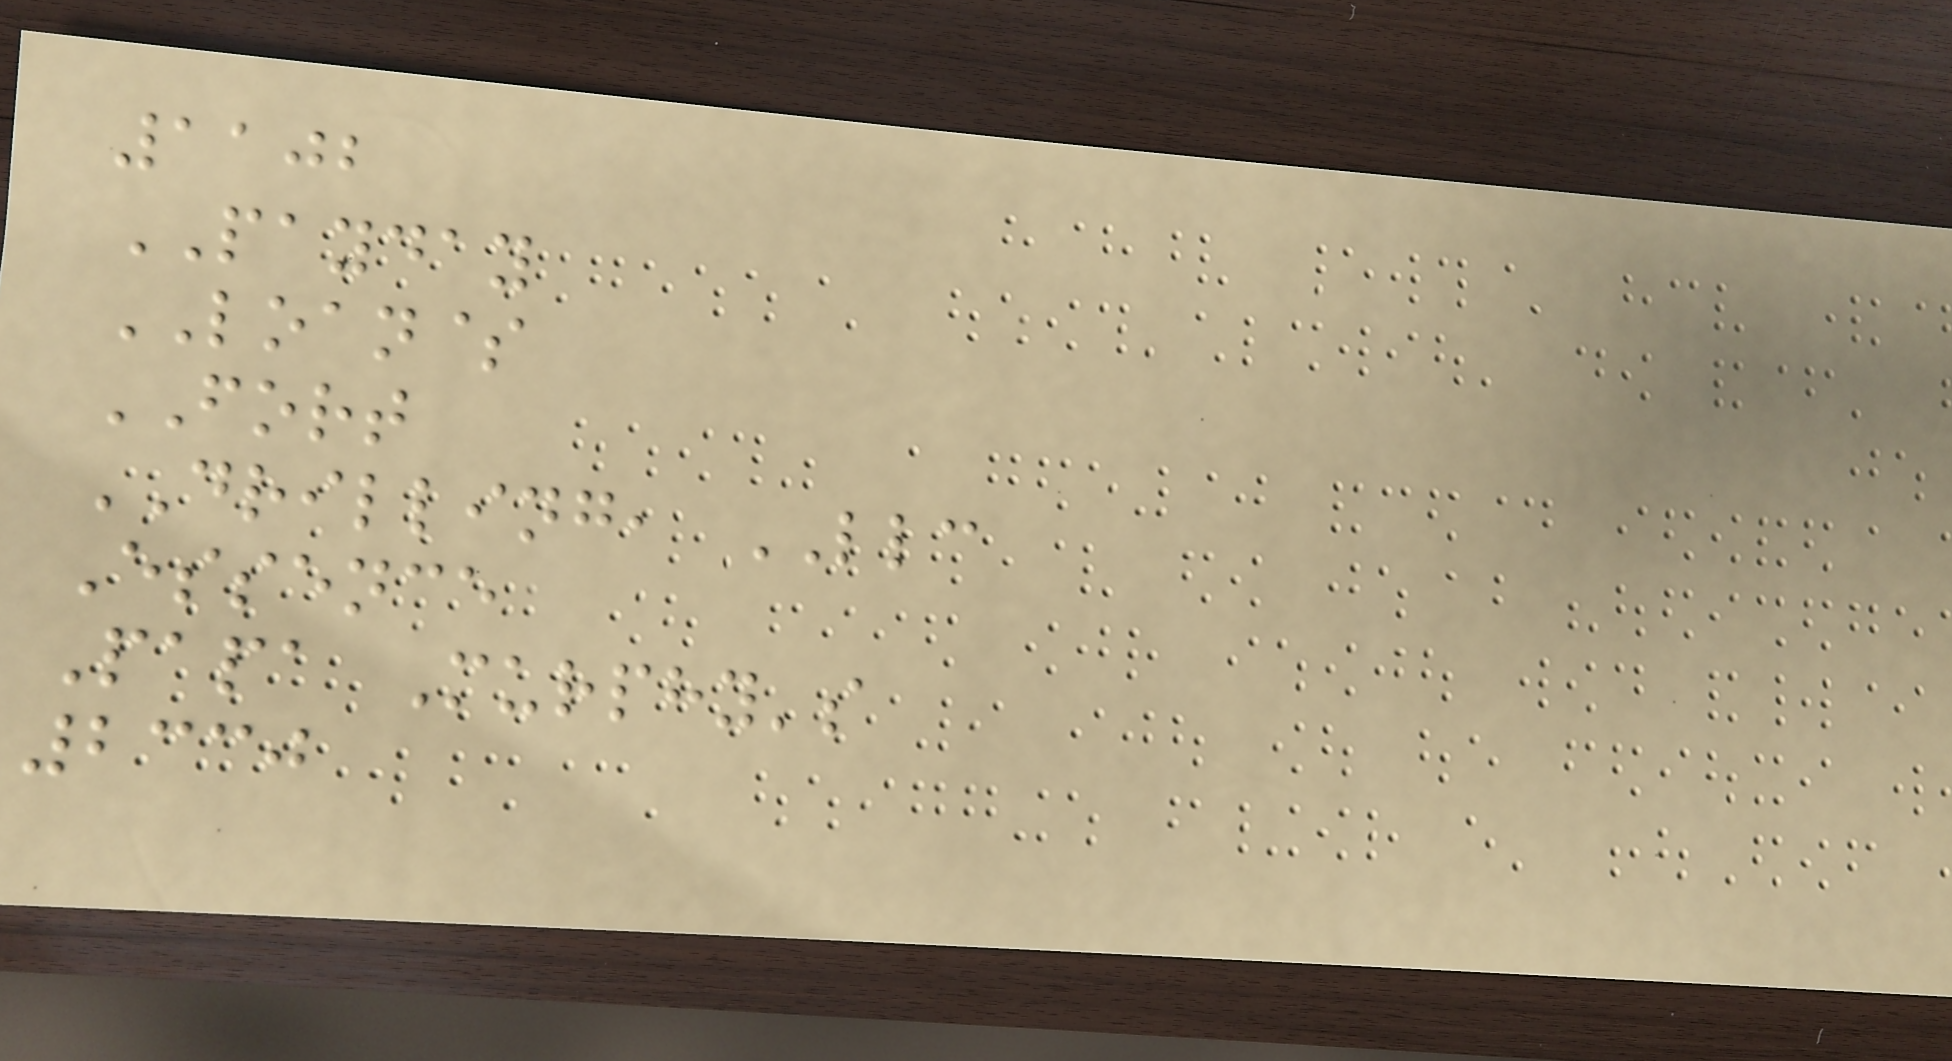1102
PAYDAY
LOAN$
FORT
DRILLING, LLC
Essence
Papa Murphy's
2330
